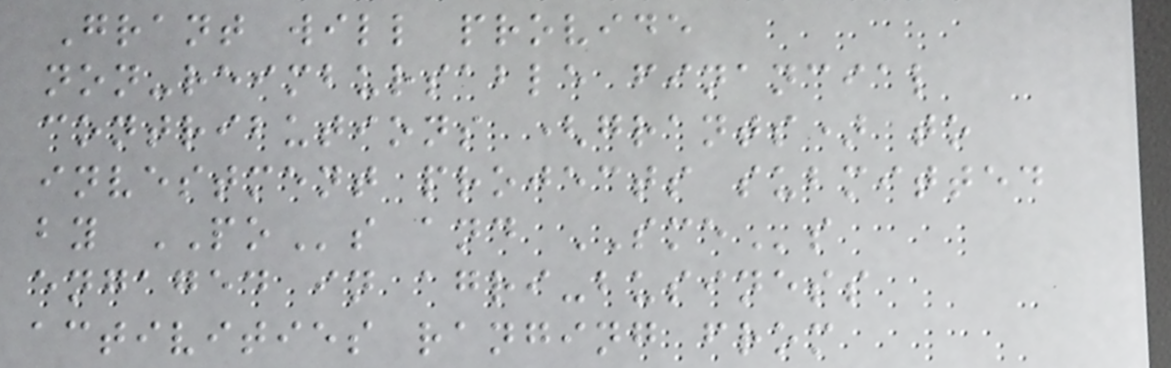Grant will provide
non-reimbursable financial
contributions (grants) to
investment projects submitted
by POs and SMEs
engaged in agri-business
activities ranging from
